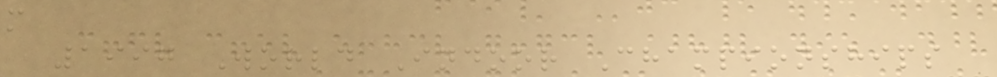m
1997 World Indoor Championships
